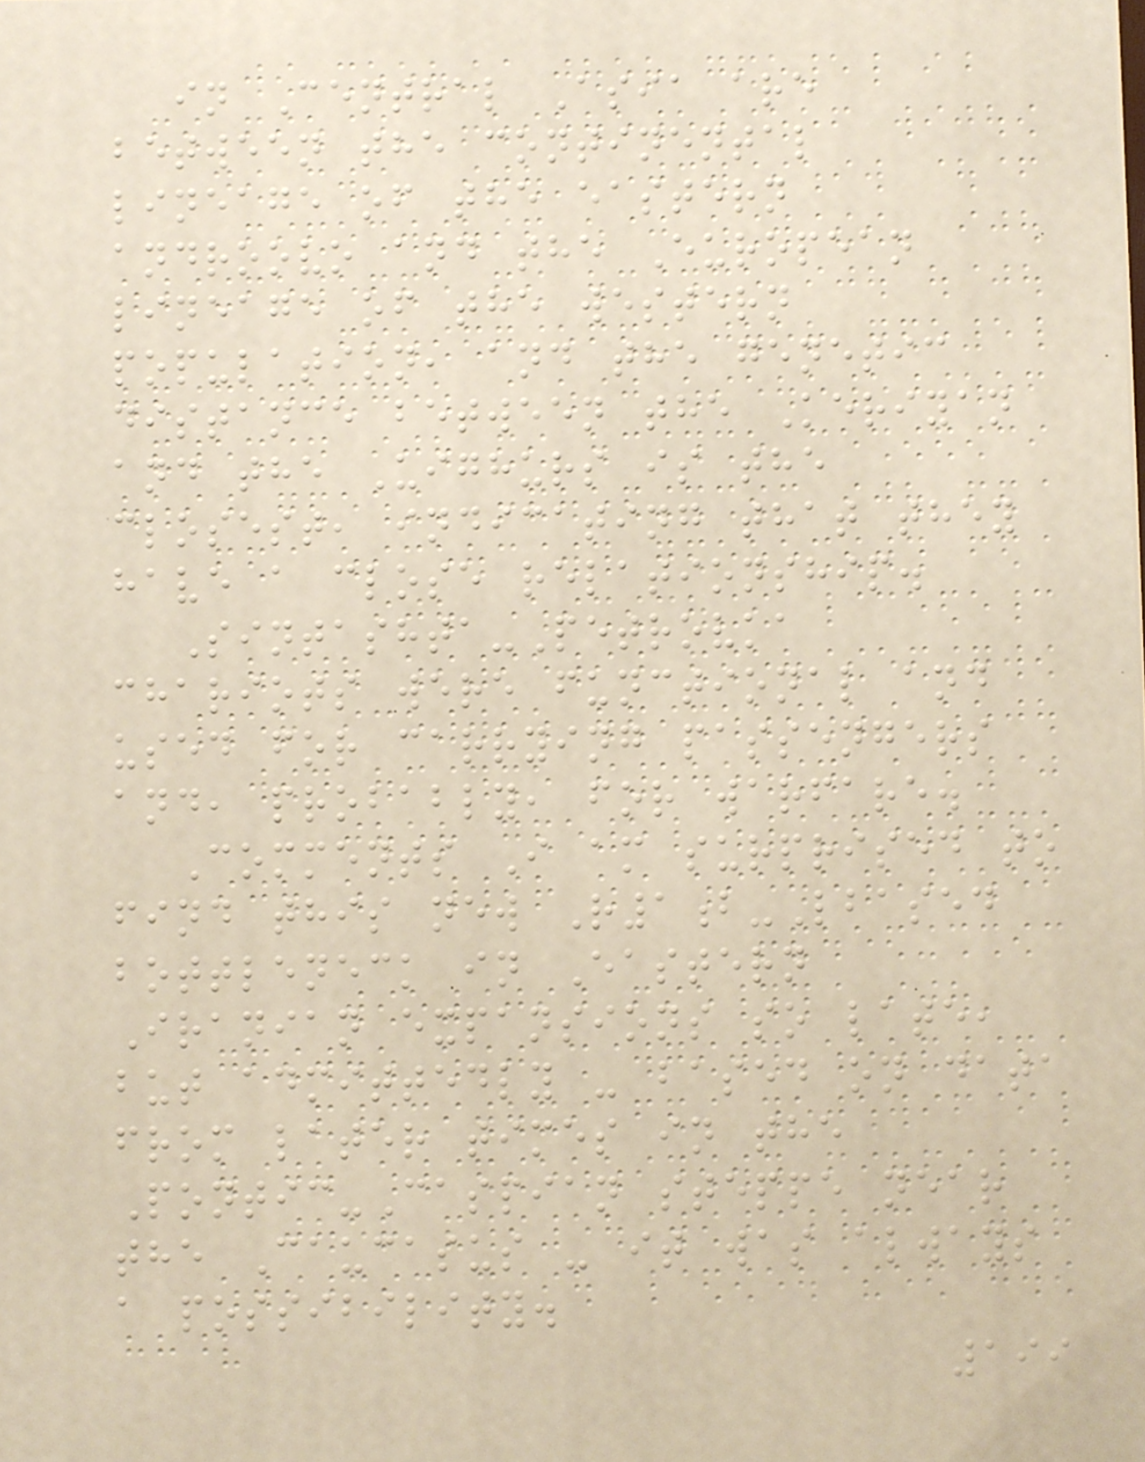in Central Asia are
between the continental
lineage of the eastern
androovo and the European
lineage of the western
population, and the genetic
distance between the Keriyan
and the Uighurs is the
closest, indicating that they
have a close relationship.
Sintashta-Petrovka
chariots were functional and
used for carrying passengers
and, probably, for warfare.
Comments I am surprised to
find this new R1b-Lbased
bottleneck in Eastern
Iranian expansions so late,
but admittedly - based on data
from later times in the
Pontic-Caspian steppe near
the Caucasus - it was always
a possibility.
199
